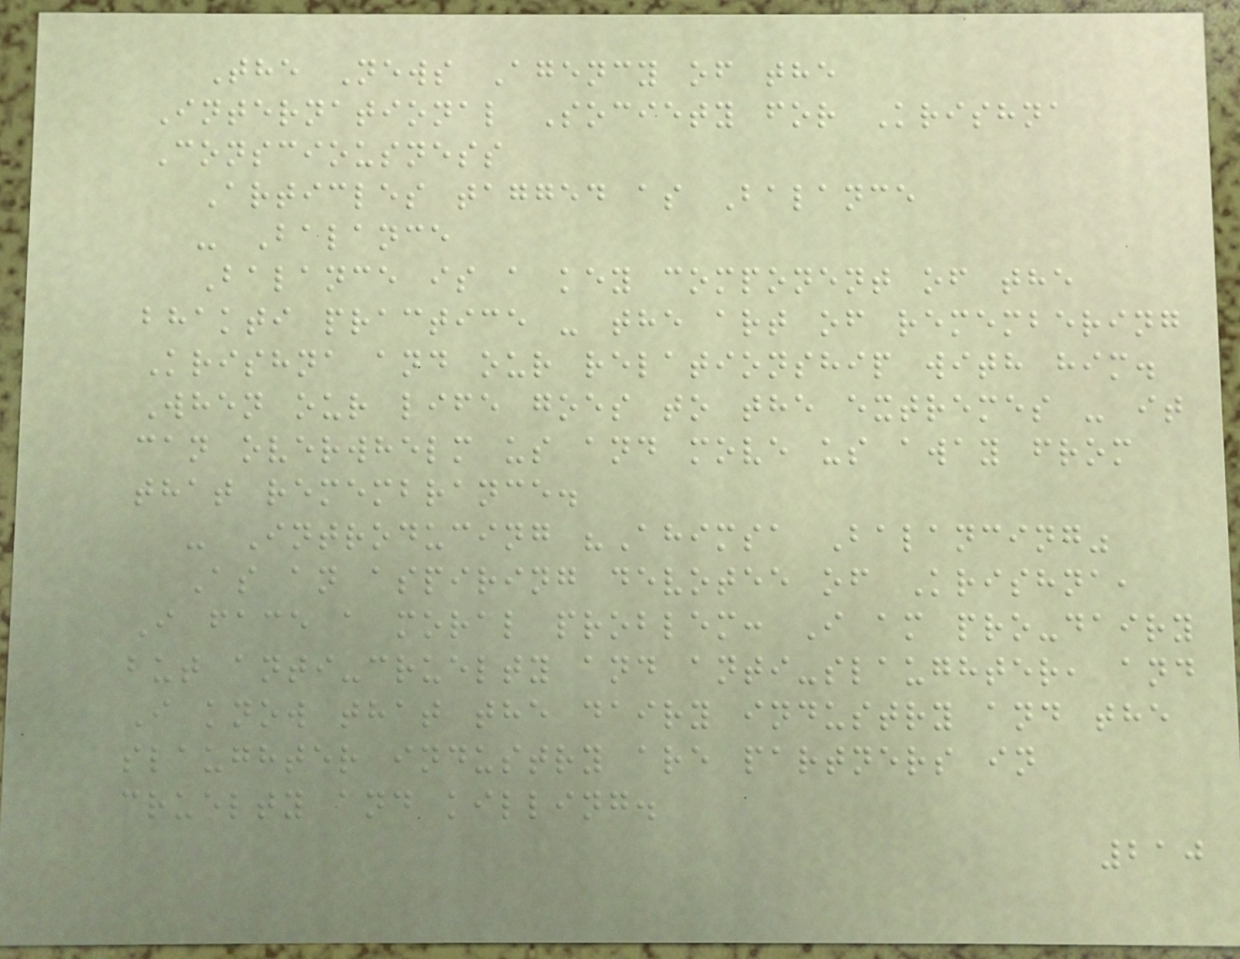The News Agency of the
International Society for Krishna
Consciousness
Articles tagged as Balance
- Balance
Balance is a key component of the
bhakti practice - the art of remembering
Krishna and our relationship with him.
When our life goes to the extremes - it
can overwhelm us and move us away from
that remembrance.
- Introducing "Ahimsa Balancing"
As an aspiring devotee of Krishna,
I face a moral problem: I am pro-dairy
but anti-cruelty and anti-slaughter, and
I know that the dairy industry and the
slaughter industry are partners in
cruelty and killing.
210
